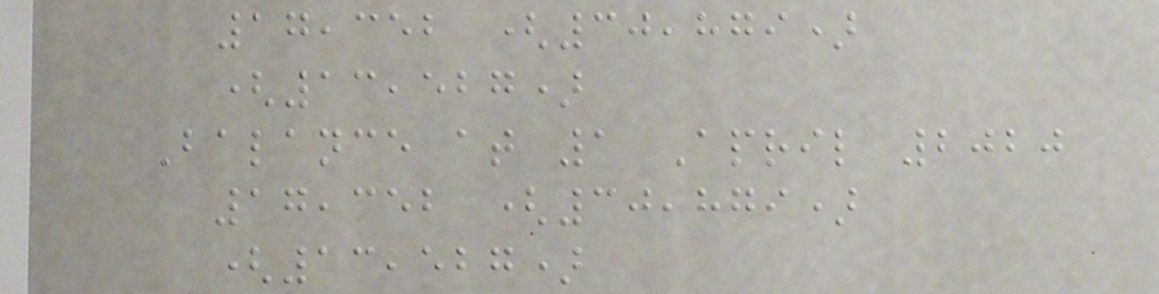17,352 (30,879)
(13,527)
Balance at 1 April 2020
17,352 (30,879)
(13,527)
